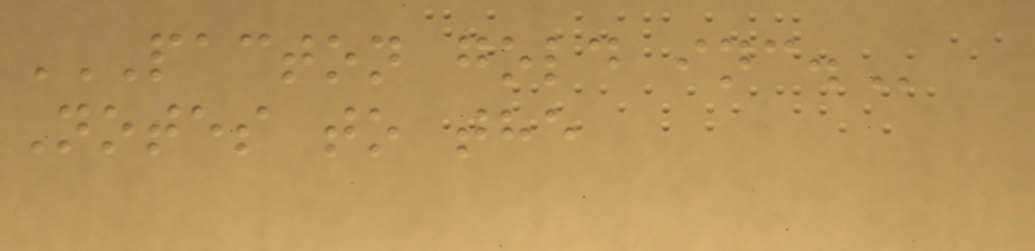PACTON GOLD INC.
Notes to the
